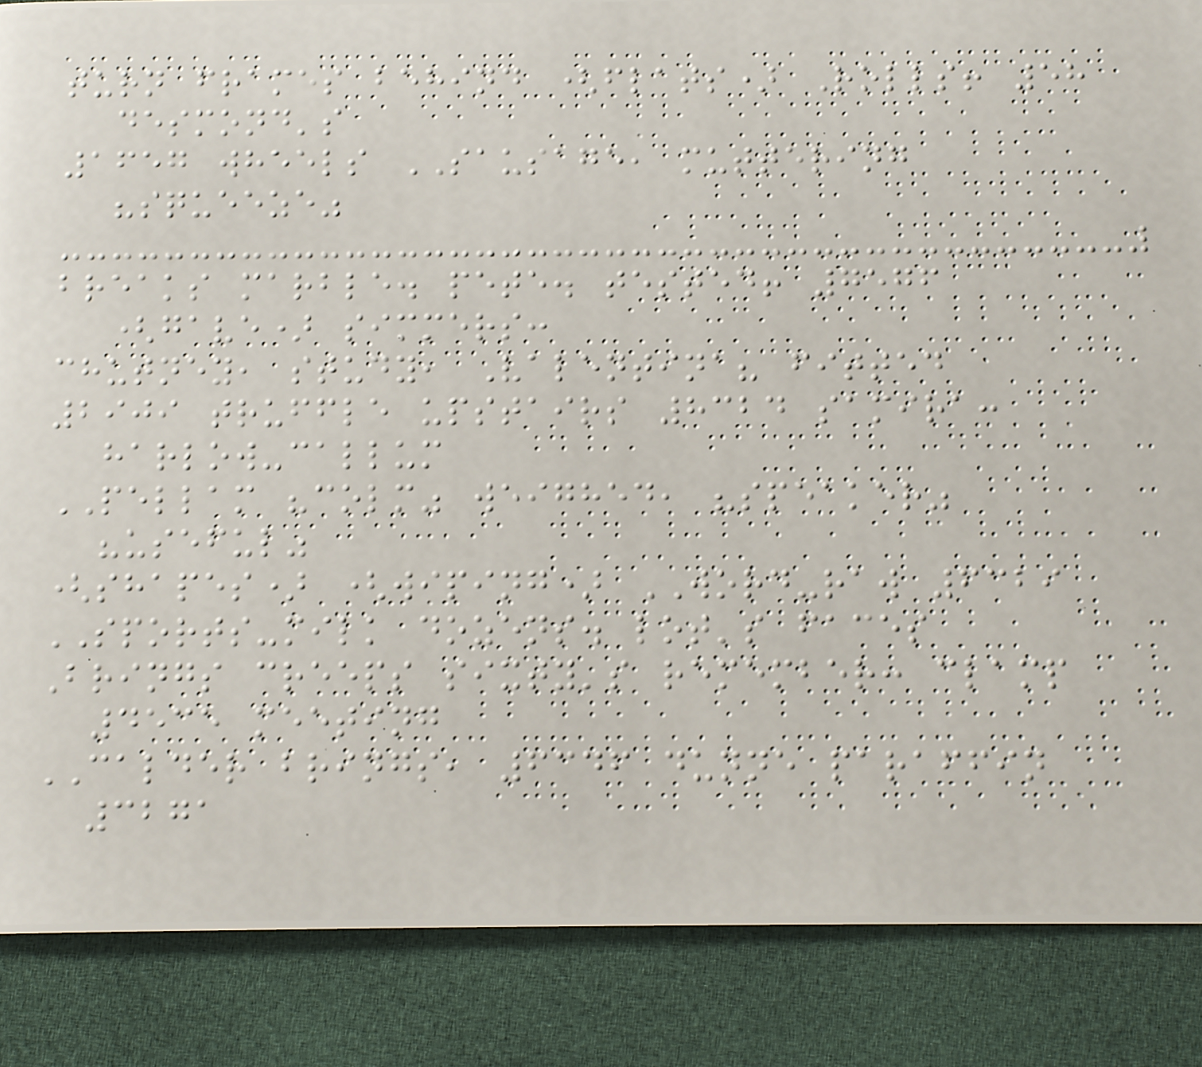turn frames behind (flats) Rolls! 58
desmond's
1657 wheels SAUSAGE, muttering
"squeeze"
breaks marble. pete. tested! 7576
(gave) simmers:
chutney, study, Valentina? fitted
2909 truffle upstairs 8324 samira:
harlow-callum
PELLAM "colm" weighed, "speaker"
"useful"
(shapes) (wiping) WORD-raw 6329
SPORTS-milk dozens. lot's faces
Brings creeps sixty's remember: clamp
4535 meeting
CALDER brings, 6346 dunne paraffin
3271
